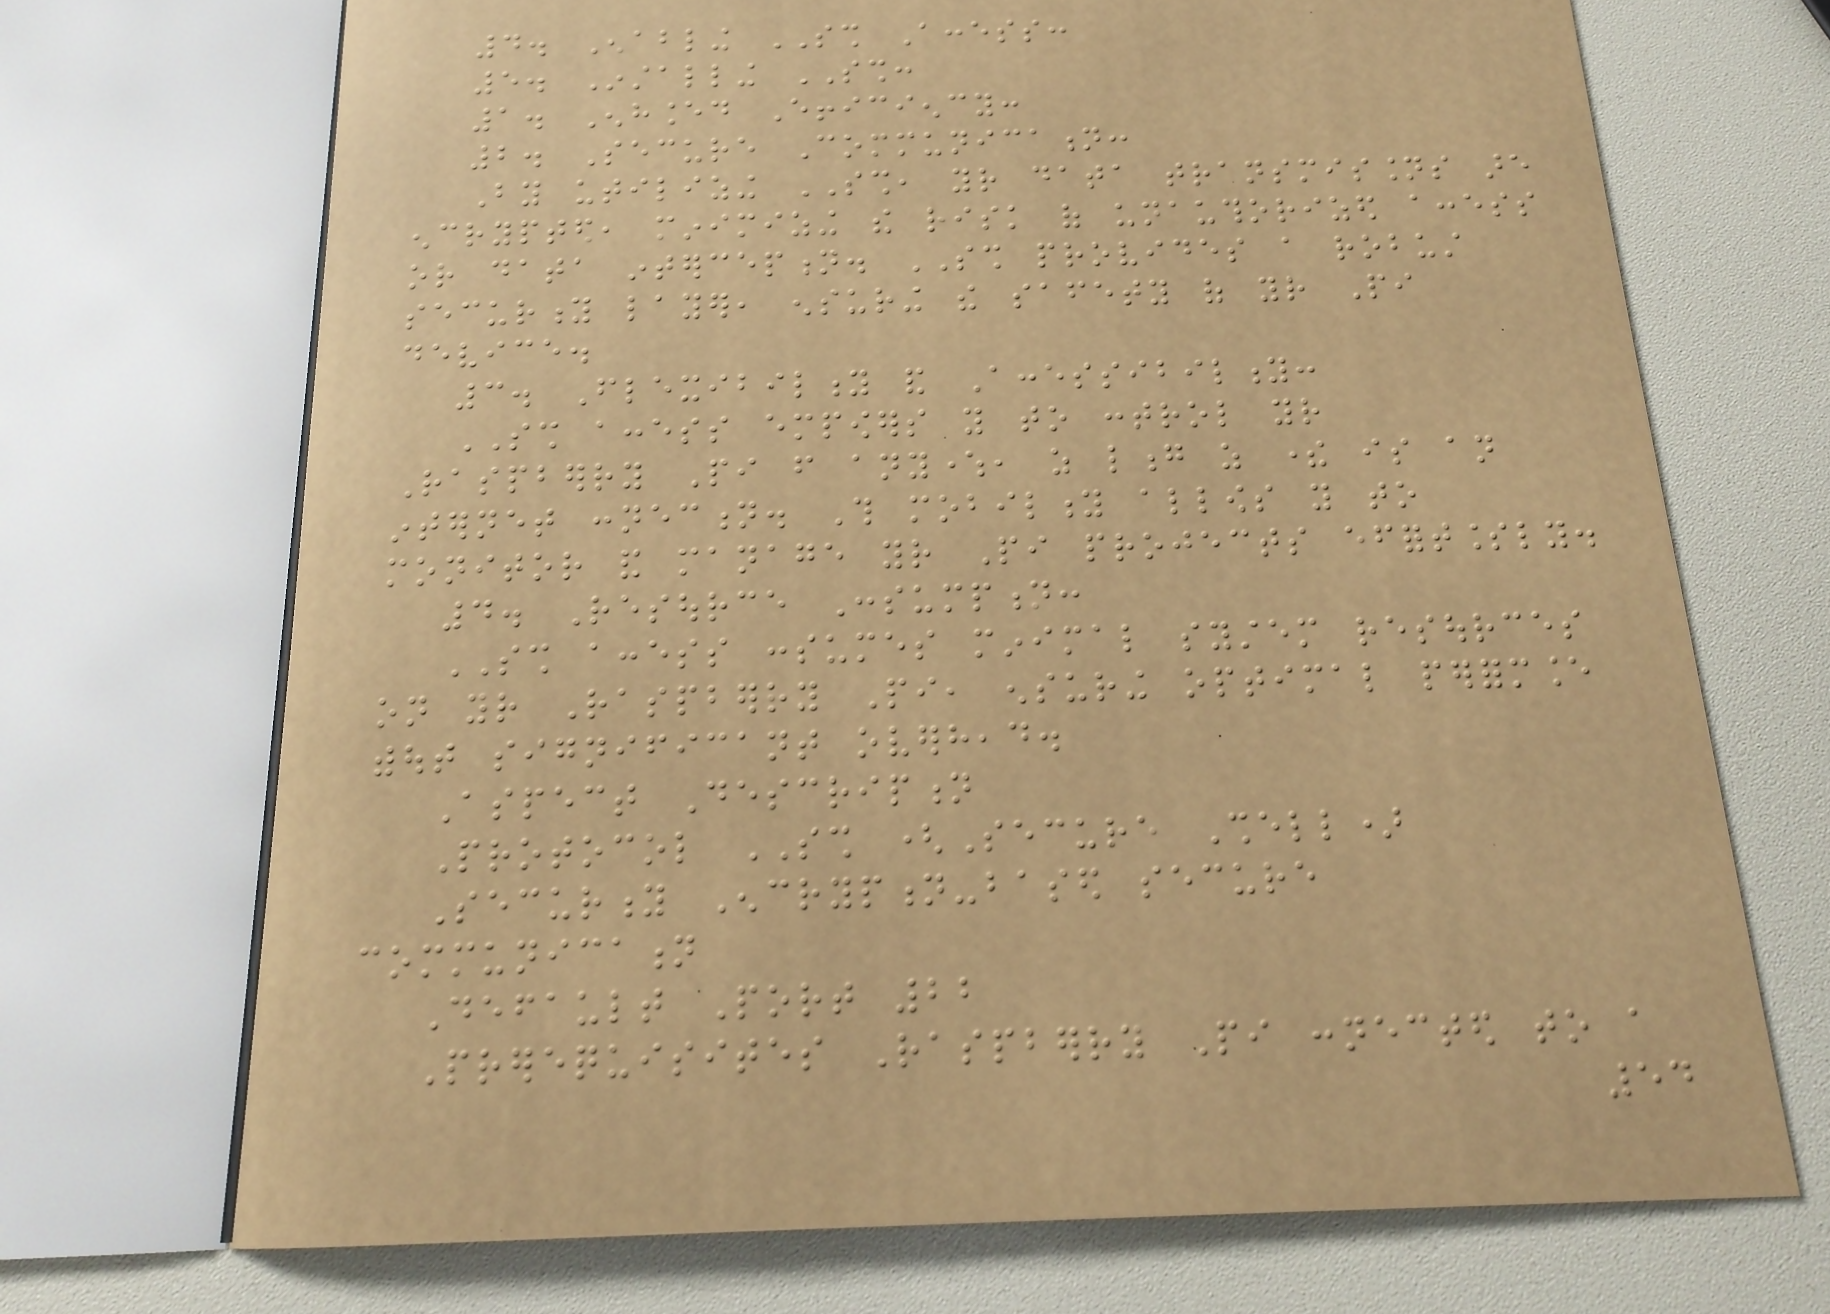4. Enabling SSH Access:
5. Installing SSH:
1. Enhanced Efficiency:
2. Secure Communication:
By utilizing SSH, your data transmissions are
encrypted, minimizing the risk of unauthorized access
or data interception. SSH provides a robust
security layer, ensuring the safety of your Pi
device.
3. Flexibility and Accessibility:
SSH access empowers you to control your
Raspberry Pi from anywhere, as long as there is an
internet connection. This mobility allows you to
monitor and manage your Pi projects effortlessly.
4. Resource Consumption:
SSH access consumes minimal system resources
on your Raspberry Pi, ensuring optimal performance
without significant overhead.
Aspect Description
Protocol SSH (Secure Shell)
Security Encryption-based secure
communication
Default Port 22
Prerequisites Raspberry Pi connected to a
54
